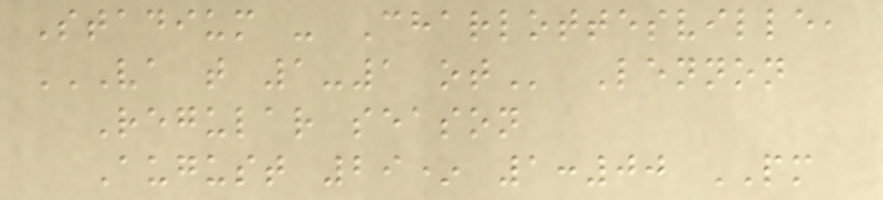Stadium - Charlottesville,
VA T 1-1 OT Lennon
Regular season
August 29* 1:00 PM
